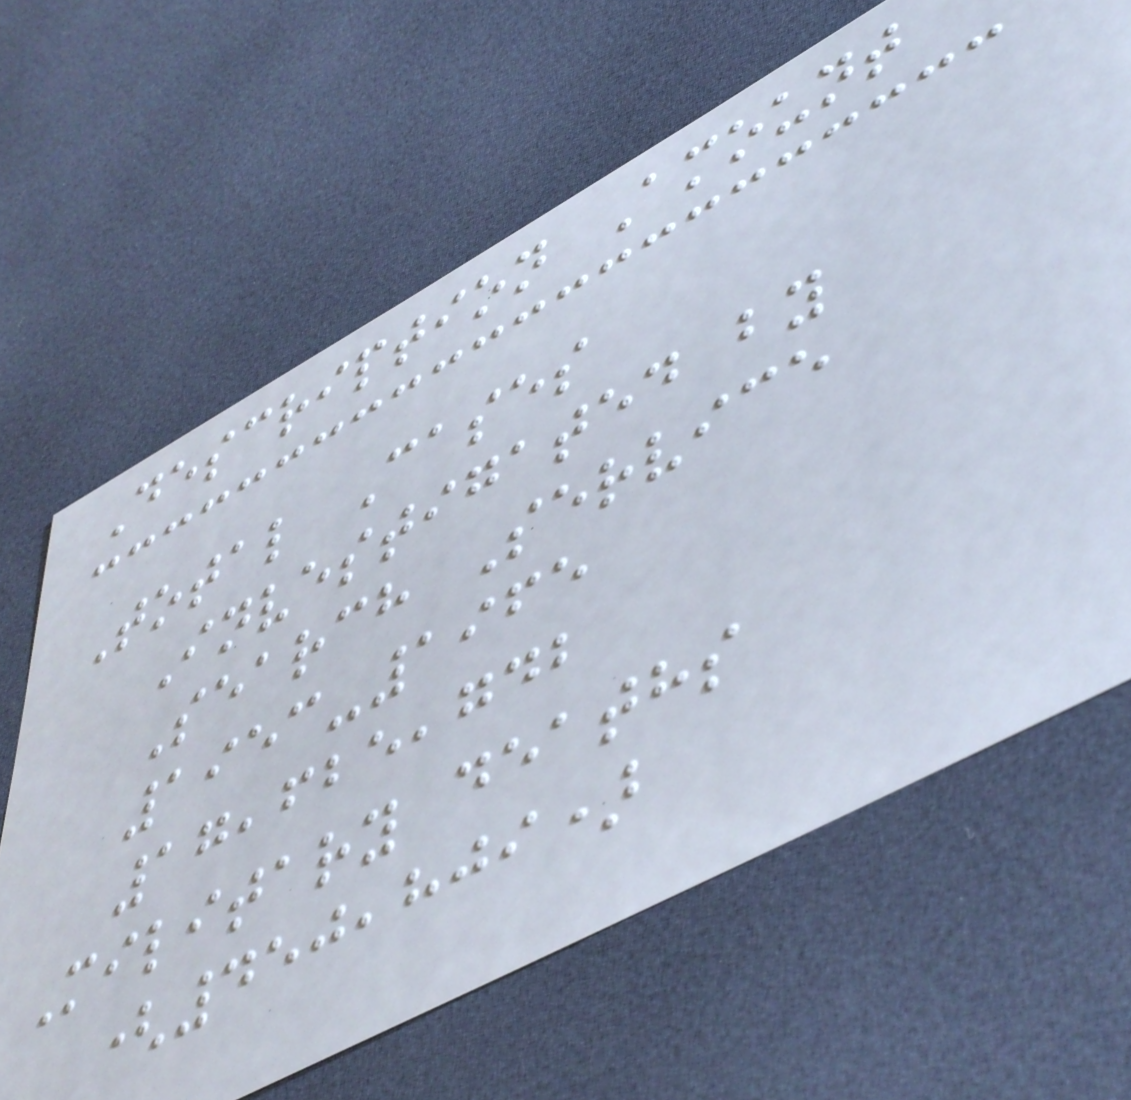Description Amount
Total Cases
Investigated by
Search Service
1953-1965
17,625,742
Military deaths
(450,809)
